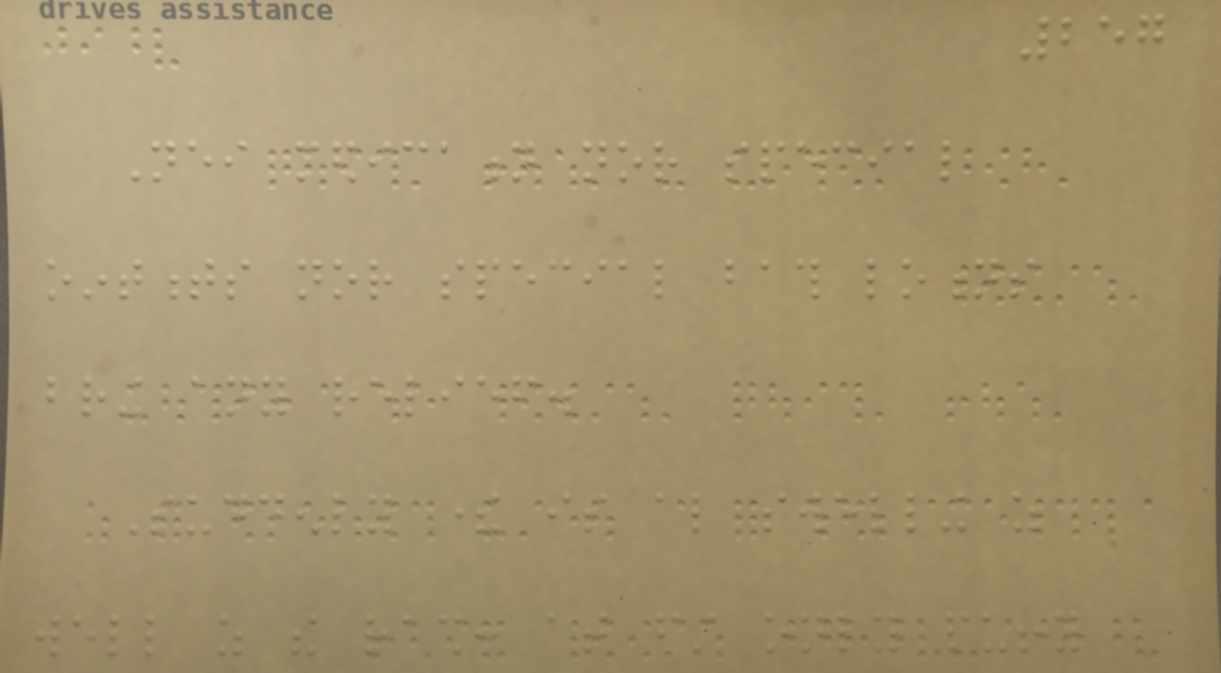257
Neither medication nor special
ointments nor special bath lotions
bring any relief.
Suddenly there is also swelling as
well as the rash: at first only puffy
